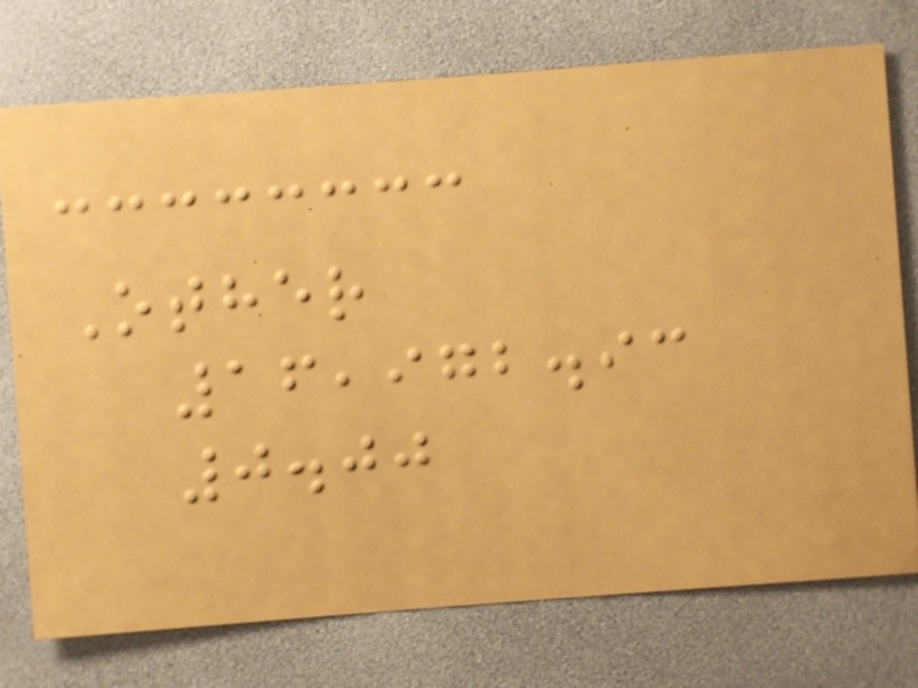Other
16,972.93
0.00
